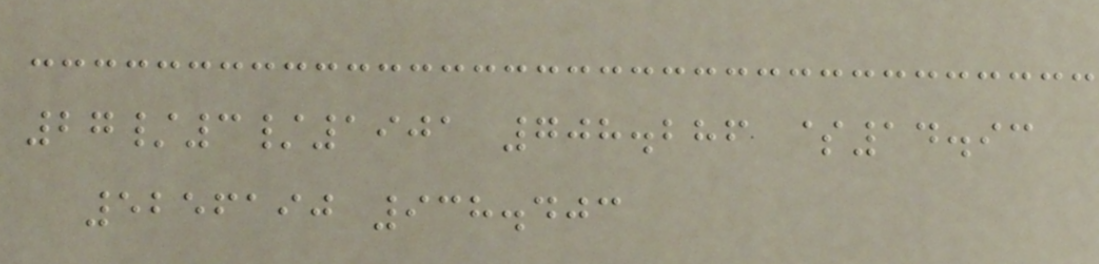27/3/1901 708.286 $14.93
5256190 938.403
